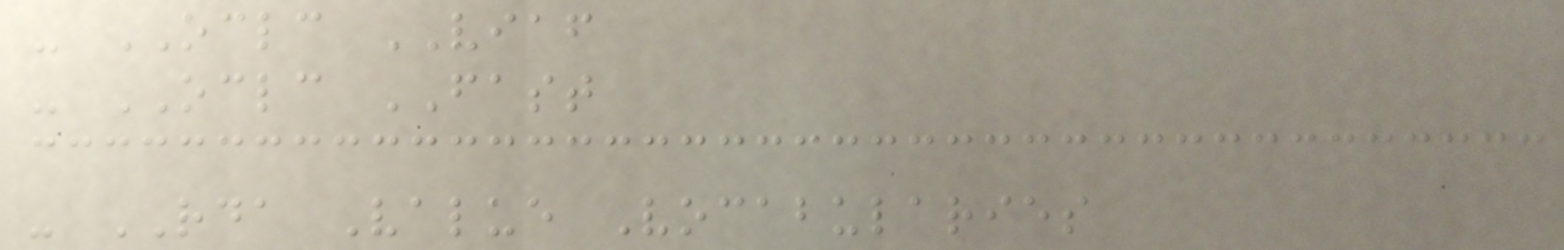- OCLC VIAF
- OCLC FAST
- RDA Value Vocabularies
